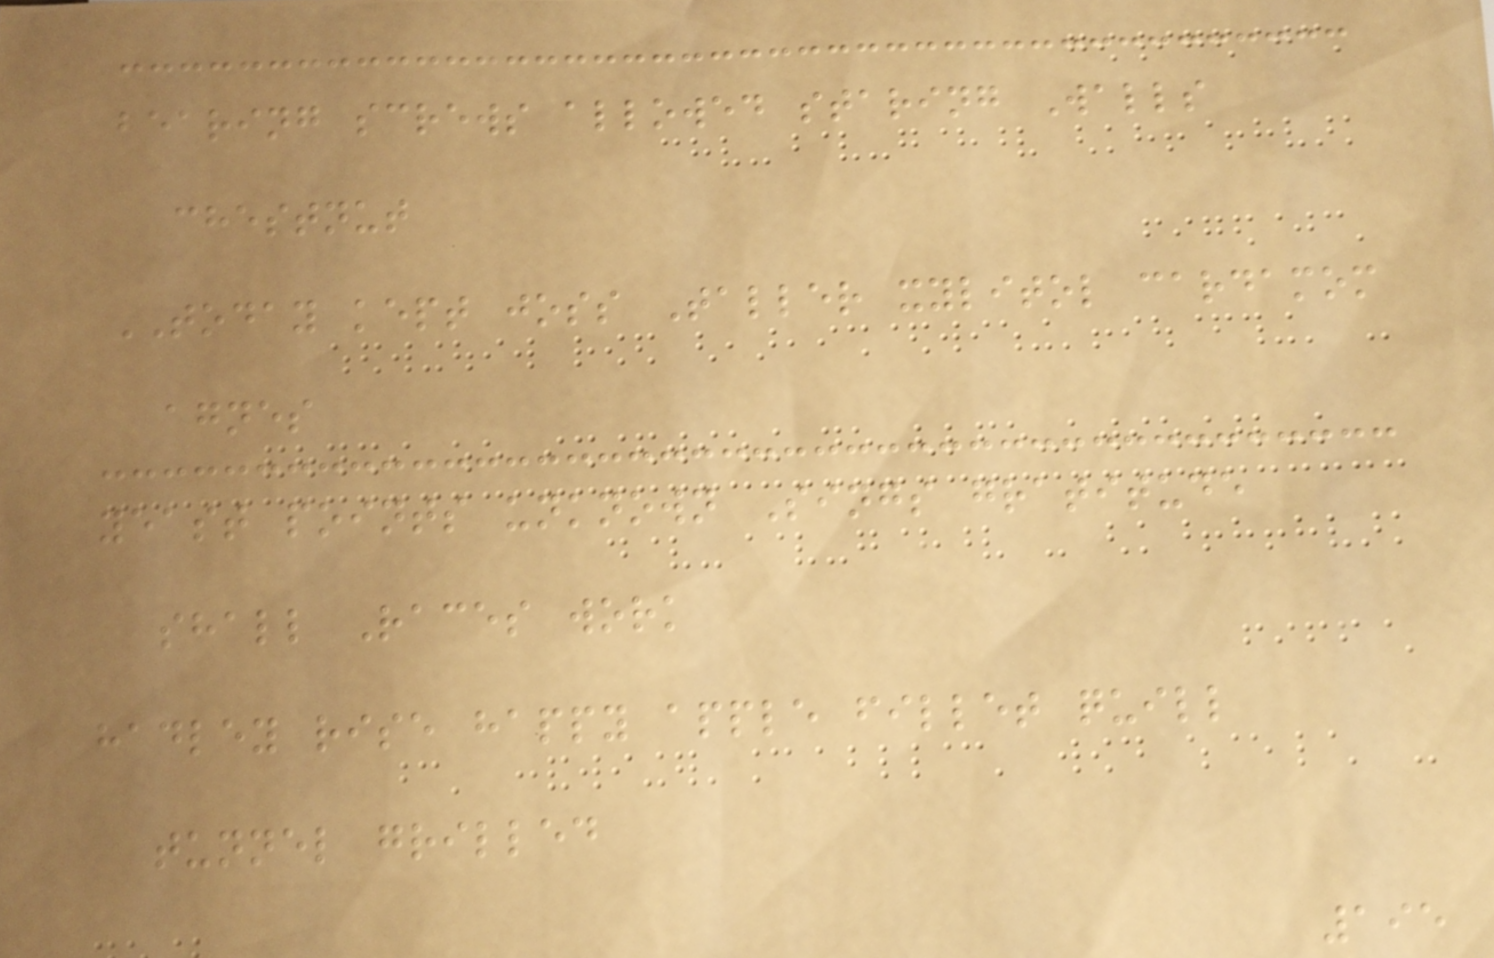bearing screws allowed staring Walls
chestnut
TODAY kept joss Taller xylitol cardamom
agnes
yeast points unknown Sings gratitude
shall Races work
hadley rise happy apple fillet quill
tunnel grilled
195
